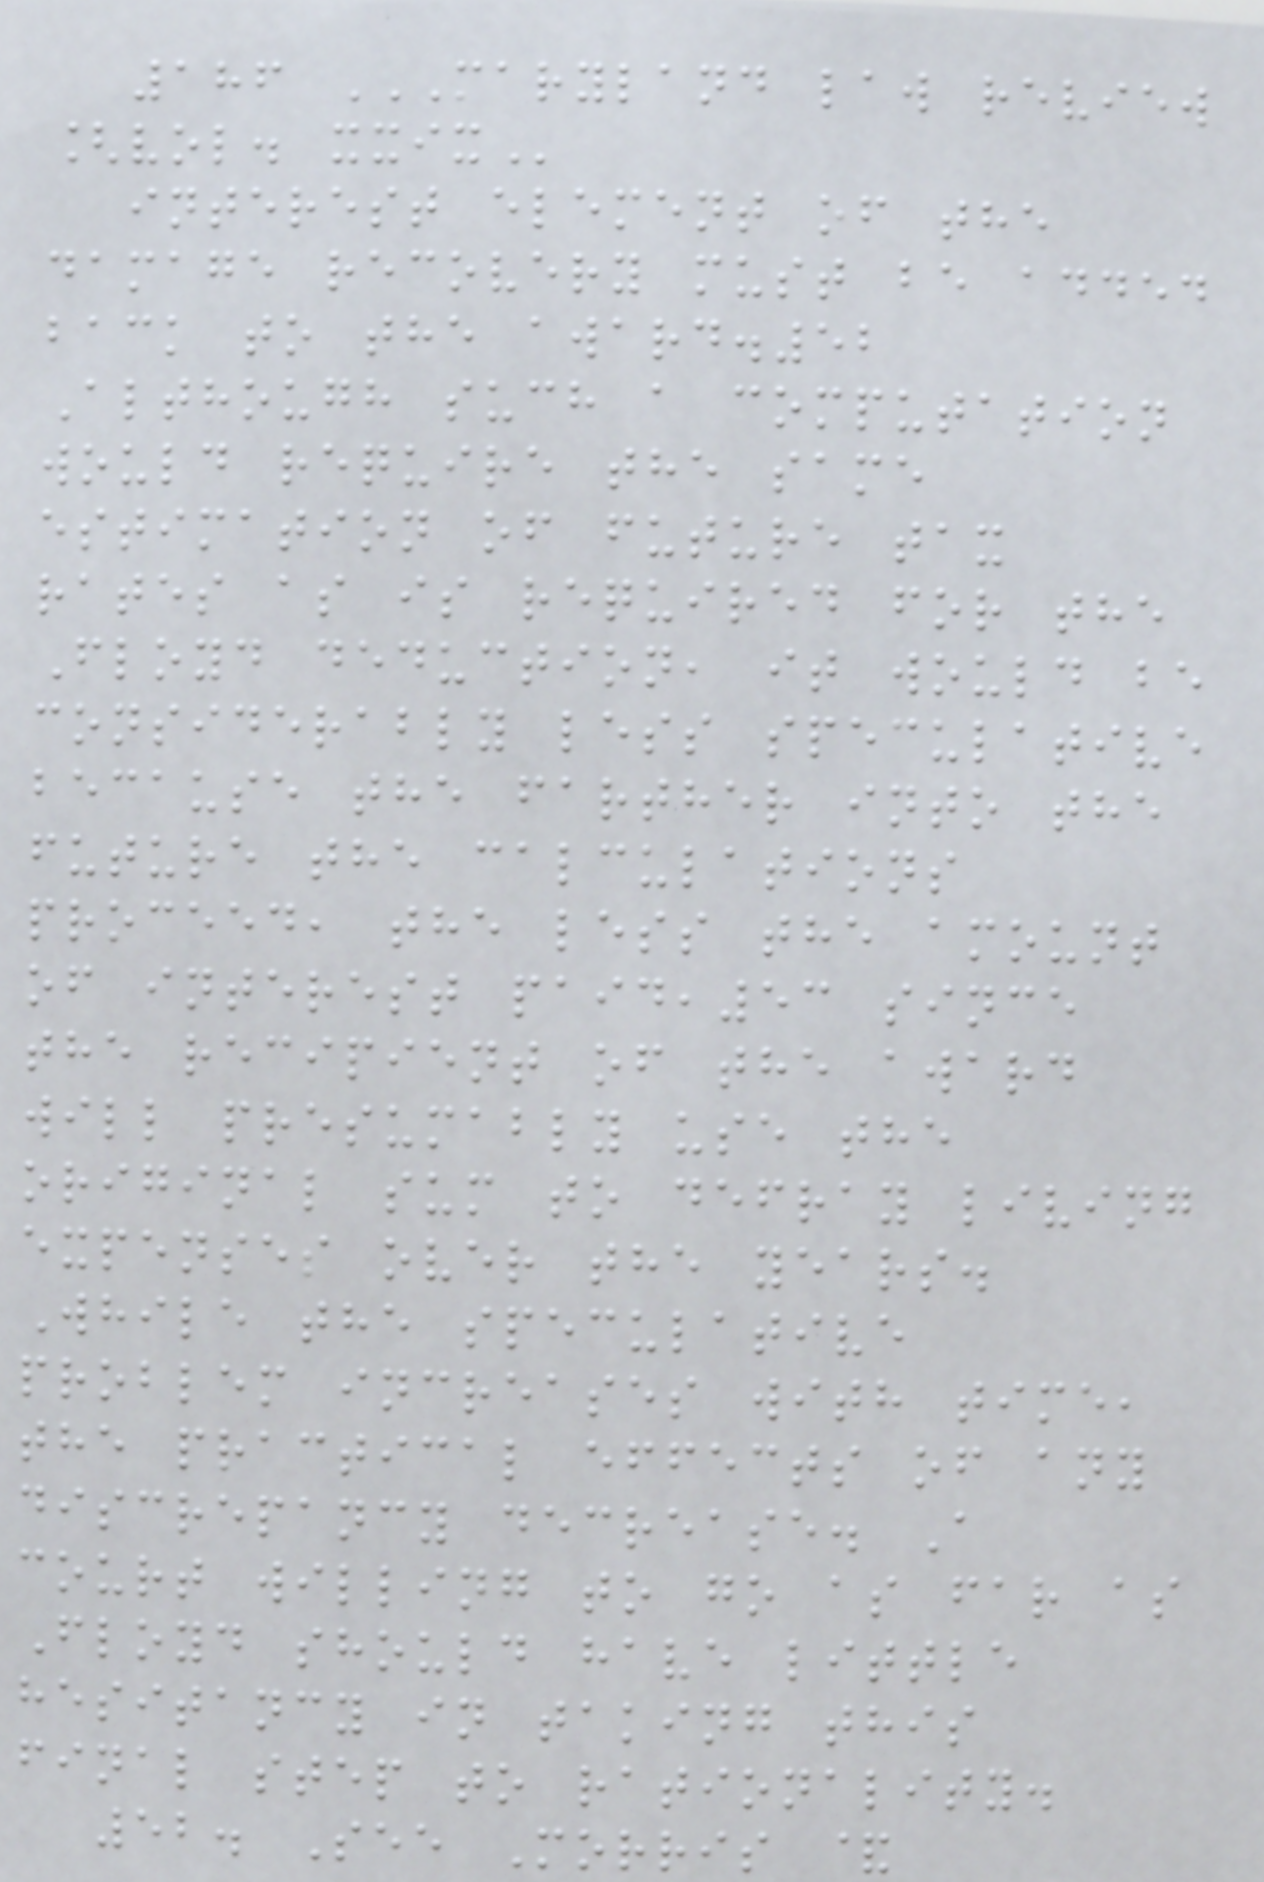186 MARYLAND LAW REVIEW
[VOL. XXIX
interest element of the
damage recovery must be added
back to the award.52
Although such a computation
would require the same
estimation of future tax
rates as is required for the
Floyd deduction, it would be
considerably less speculative
because the farther into the
future the calculations
proceed, the less the amount
of interest paid,53 since
the recipient of the award
will presumably use the
original sum to defray living
expenses over the years.
While the speculative
problem increases with time,
the practical effects of any
discrepancy decrease. A
court willing to go as far as
Floyd should have little
hesitancy in taking this
final step to rationality.
52. See Morris &
